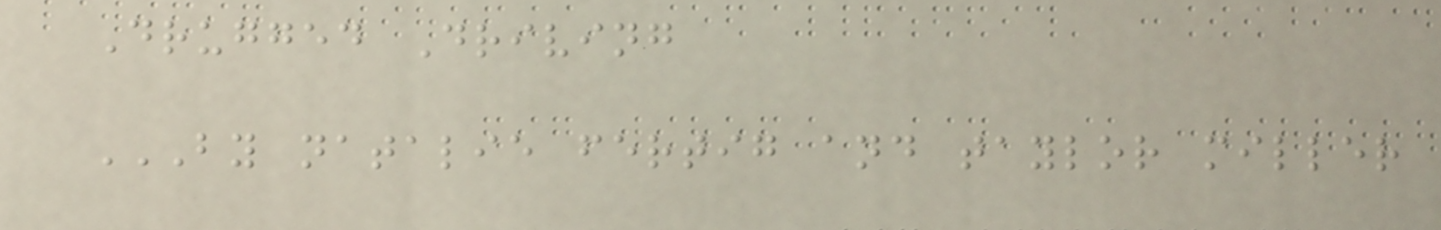Drugged Driving
BY NATALIE FERTIG AND TAYLOR MILLER
